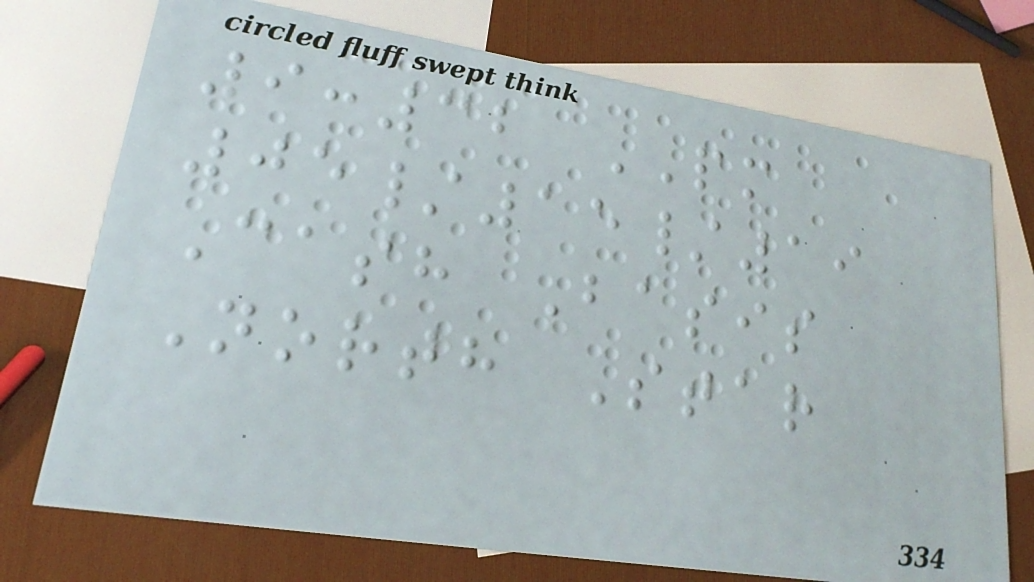9:32 PM
05/15/19
Cash Basis
North Star
